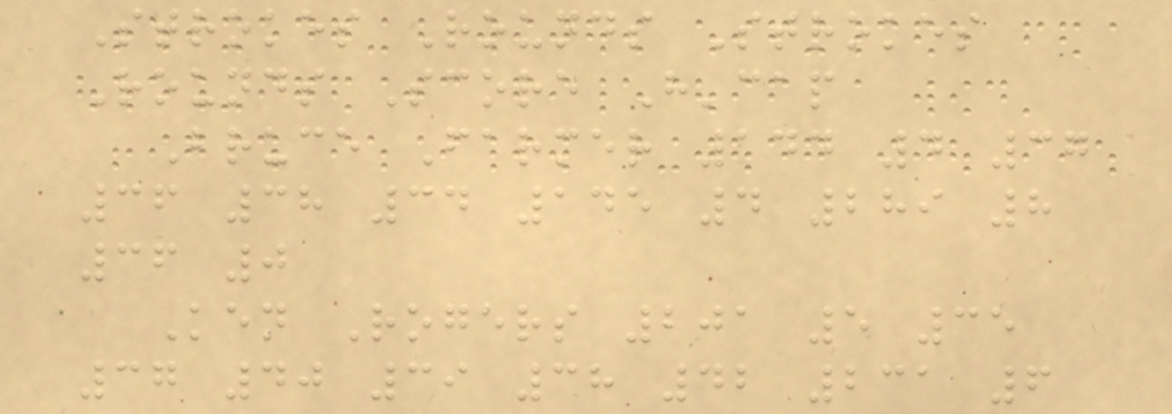Strokes Rounds Strokes
Rounds Score H'cap
Bruce Farmer 144 4 37
36 38 34 145 4 289 8
36 0
Ken Rogers 201 5 35
37 40 39 38 42 231 6
